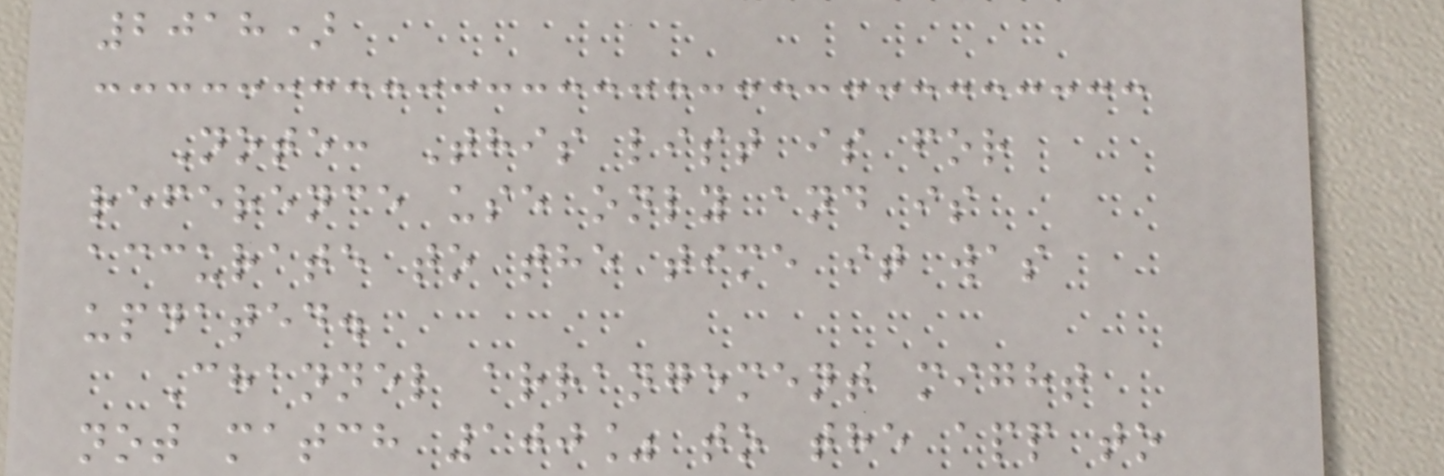2018)
Note: This list is for
reference use only and is
accurate to the time it was
updated.
Channel arrangement might
not match 100% to the app to
